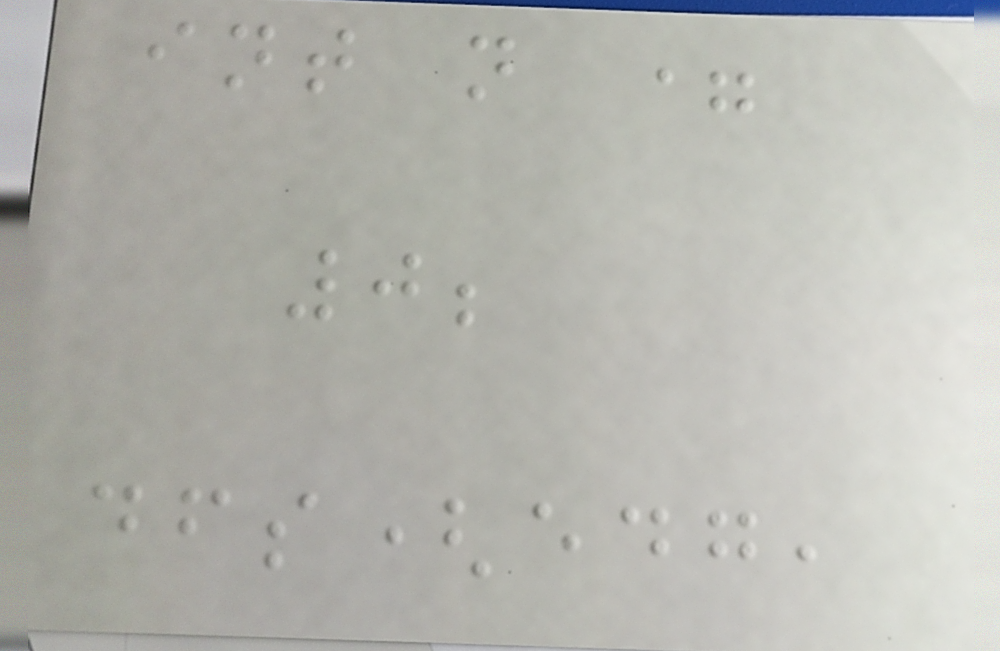int n =
0;
dfs(edg,
